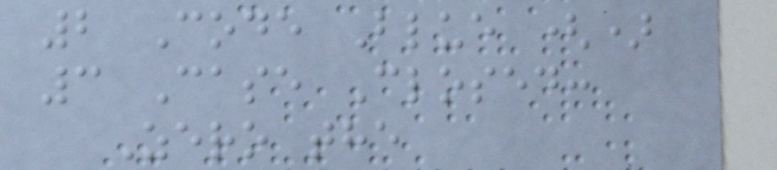2 Code Blue ()
3 Case Closed:
Zero the
